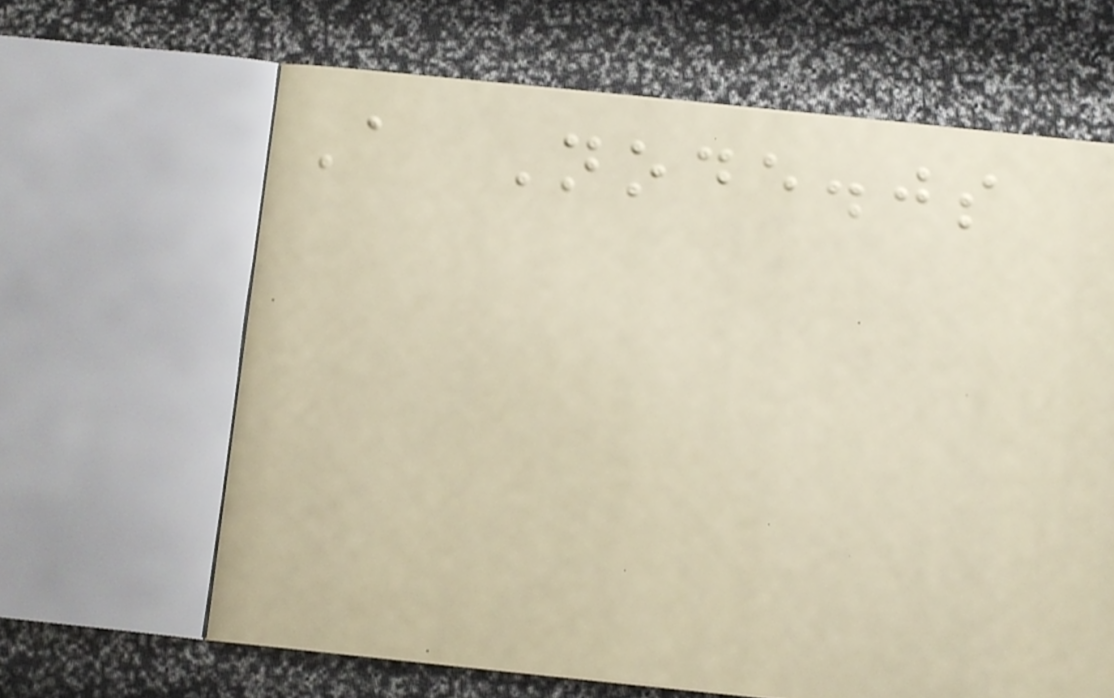A Node.js
